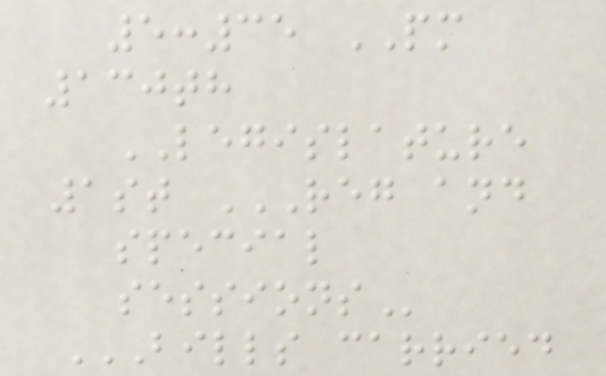5:35 PM
130th
LEGISLATURE
1st REG AND
SPECIAL
SESSIONS
BILLS CARRIED
